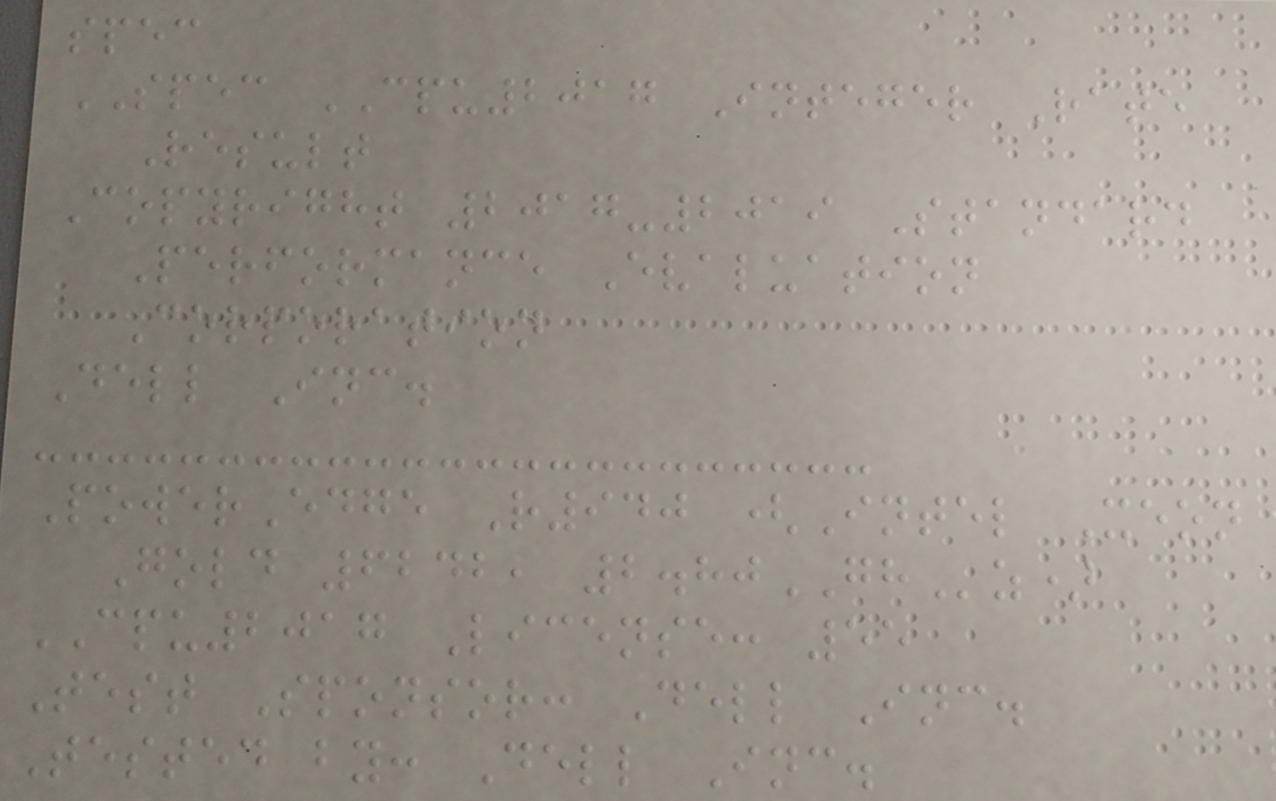spec
SPEC CPU2017 Integer Rate
Result
Copyright 2017-2019 Standard
Performance Evaluation
Corporation
Dell Inc.
PowerEdge R940 (Intel Xeon
Gold 6242, 2.80GHz)
CPU2017 License: 55
Test Sponsor: Dell Inc.
Tested by: Dell Inc.
